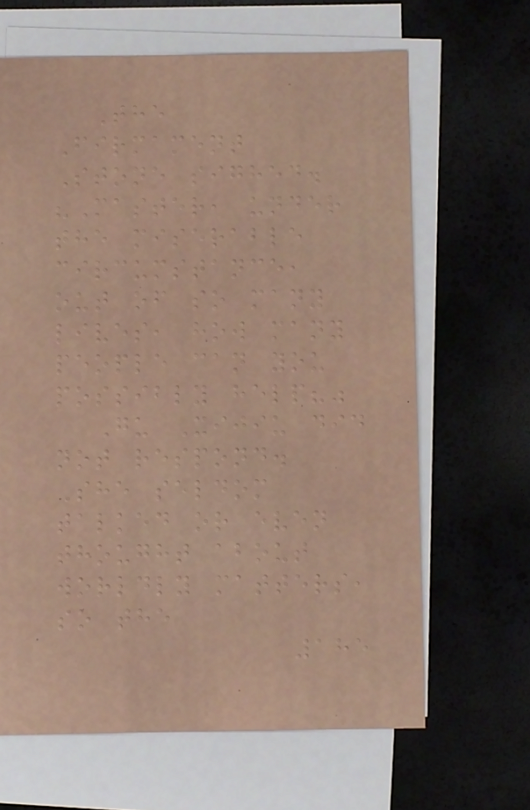The
Firmament
Stone sighed.
"Master, under
the miserable
circumstance,
out of so many
lives, how many
people can you
possibly help?"
Gu Xijiu did
not respond.
She seldom
talked or even
thought about
worldly matters,
so the
185
